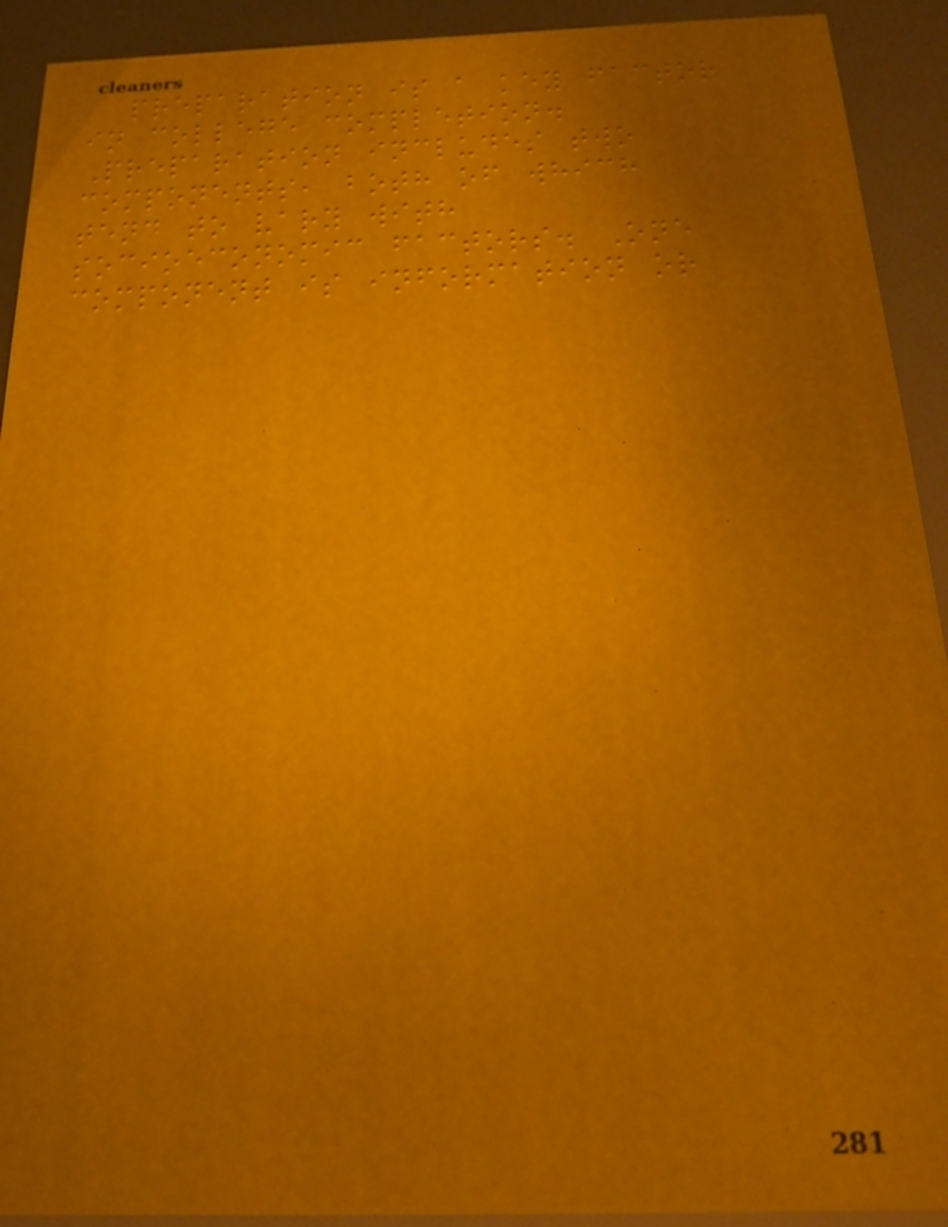preparation is a key factor
in college completion.
Preparation includes two
components, both of which
tend to vary with
socioeconomic factors. One
component is information or
